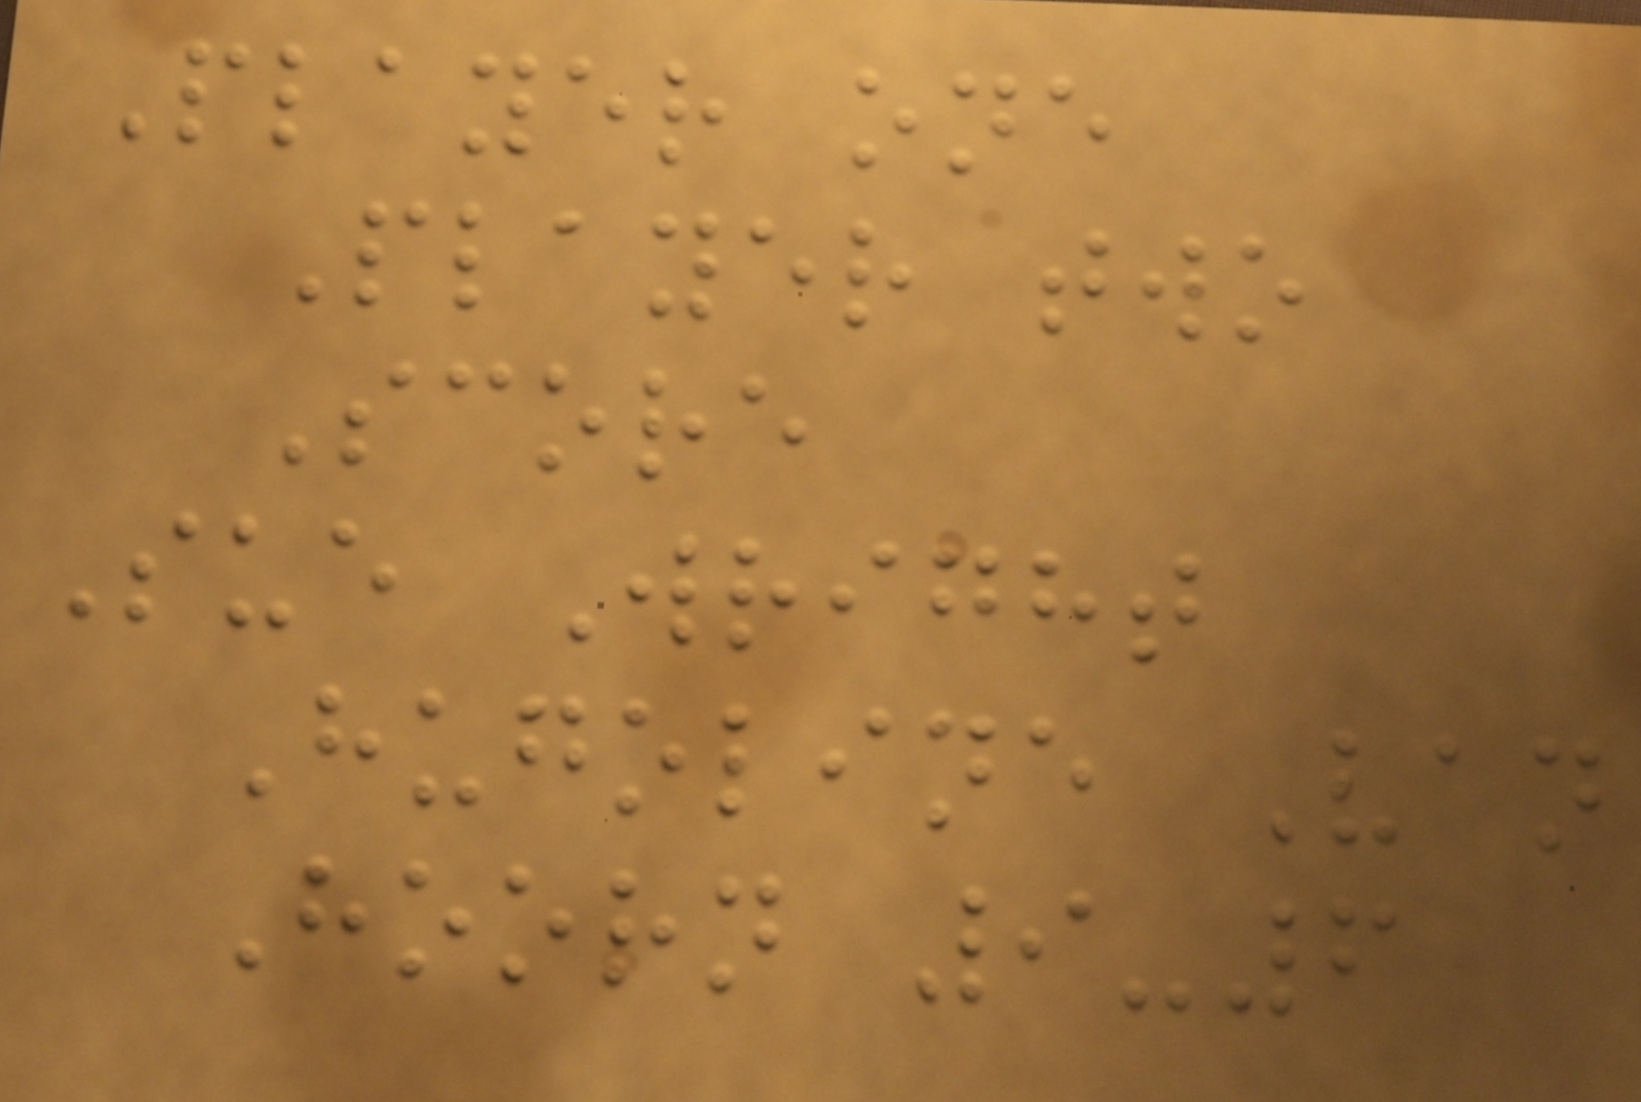Player one
Player two
Score
Sue Wright
Hugoline Van
Hoorn 9-6
